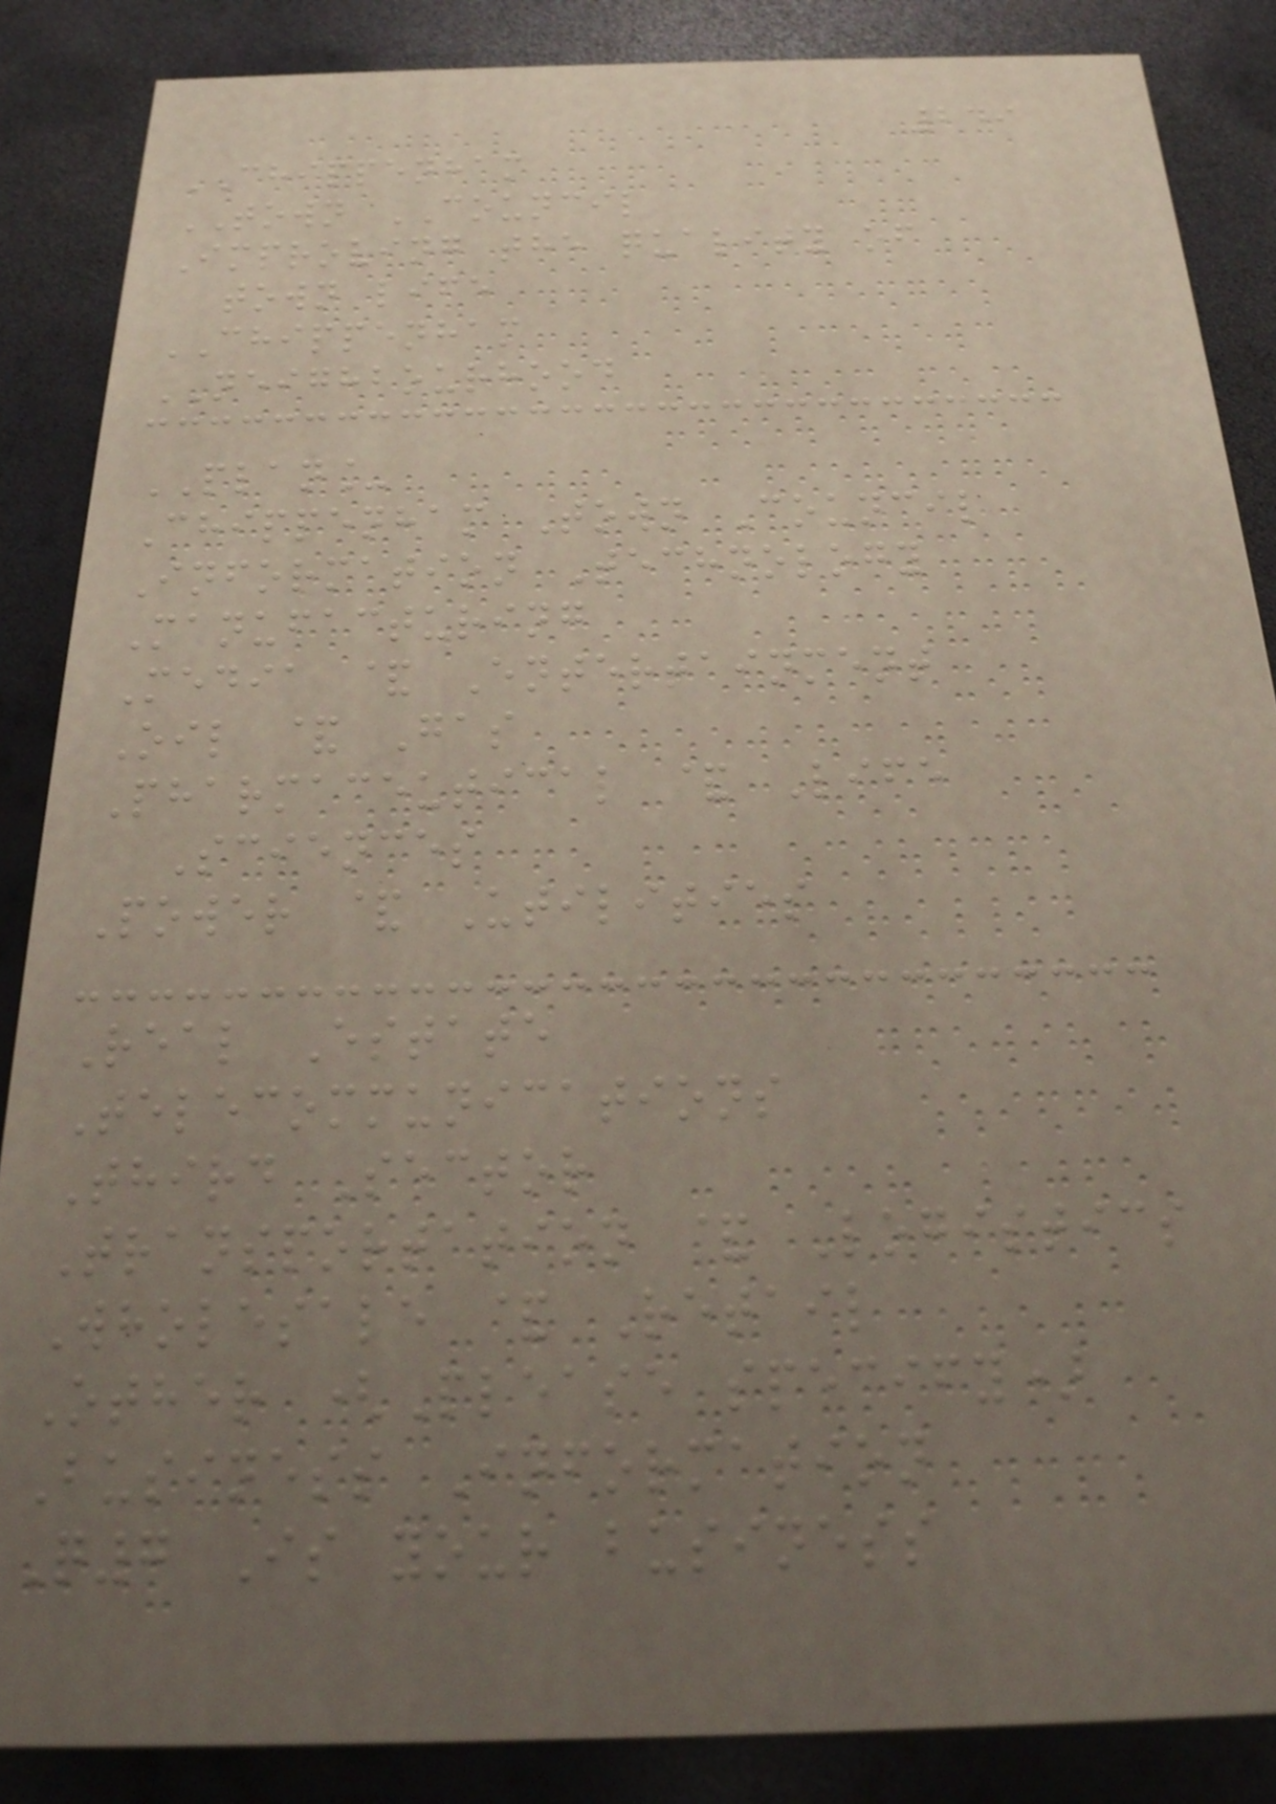249
CHIPPENHAM
TOWN COUNCIL
Improving the quality of
town life
CHIPPENHAM
NEIGHBOURHOOD
PLAN_
Chippenham Town Council
Information Technology
Manufacturing
Media & Entertainment
Oil & Gas
Pharmaceutical & Life
Sciences
Power & Utilities
Real Estate
Telecommunications
Third Sector
Transportation & Logistics
Wholesale & Retail
Other (Please specify)
Business Information
Q7 Is your business
